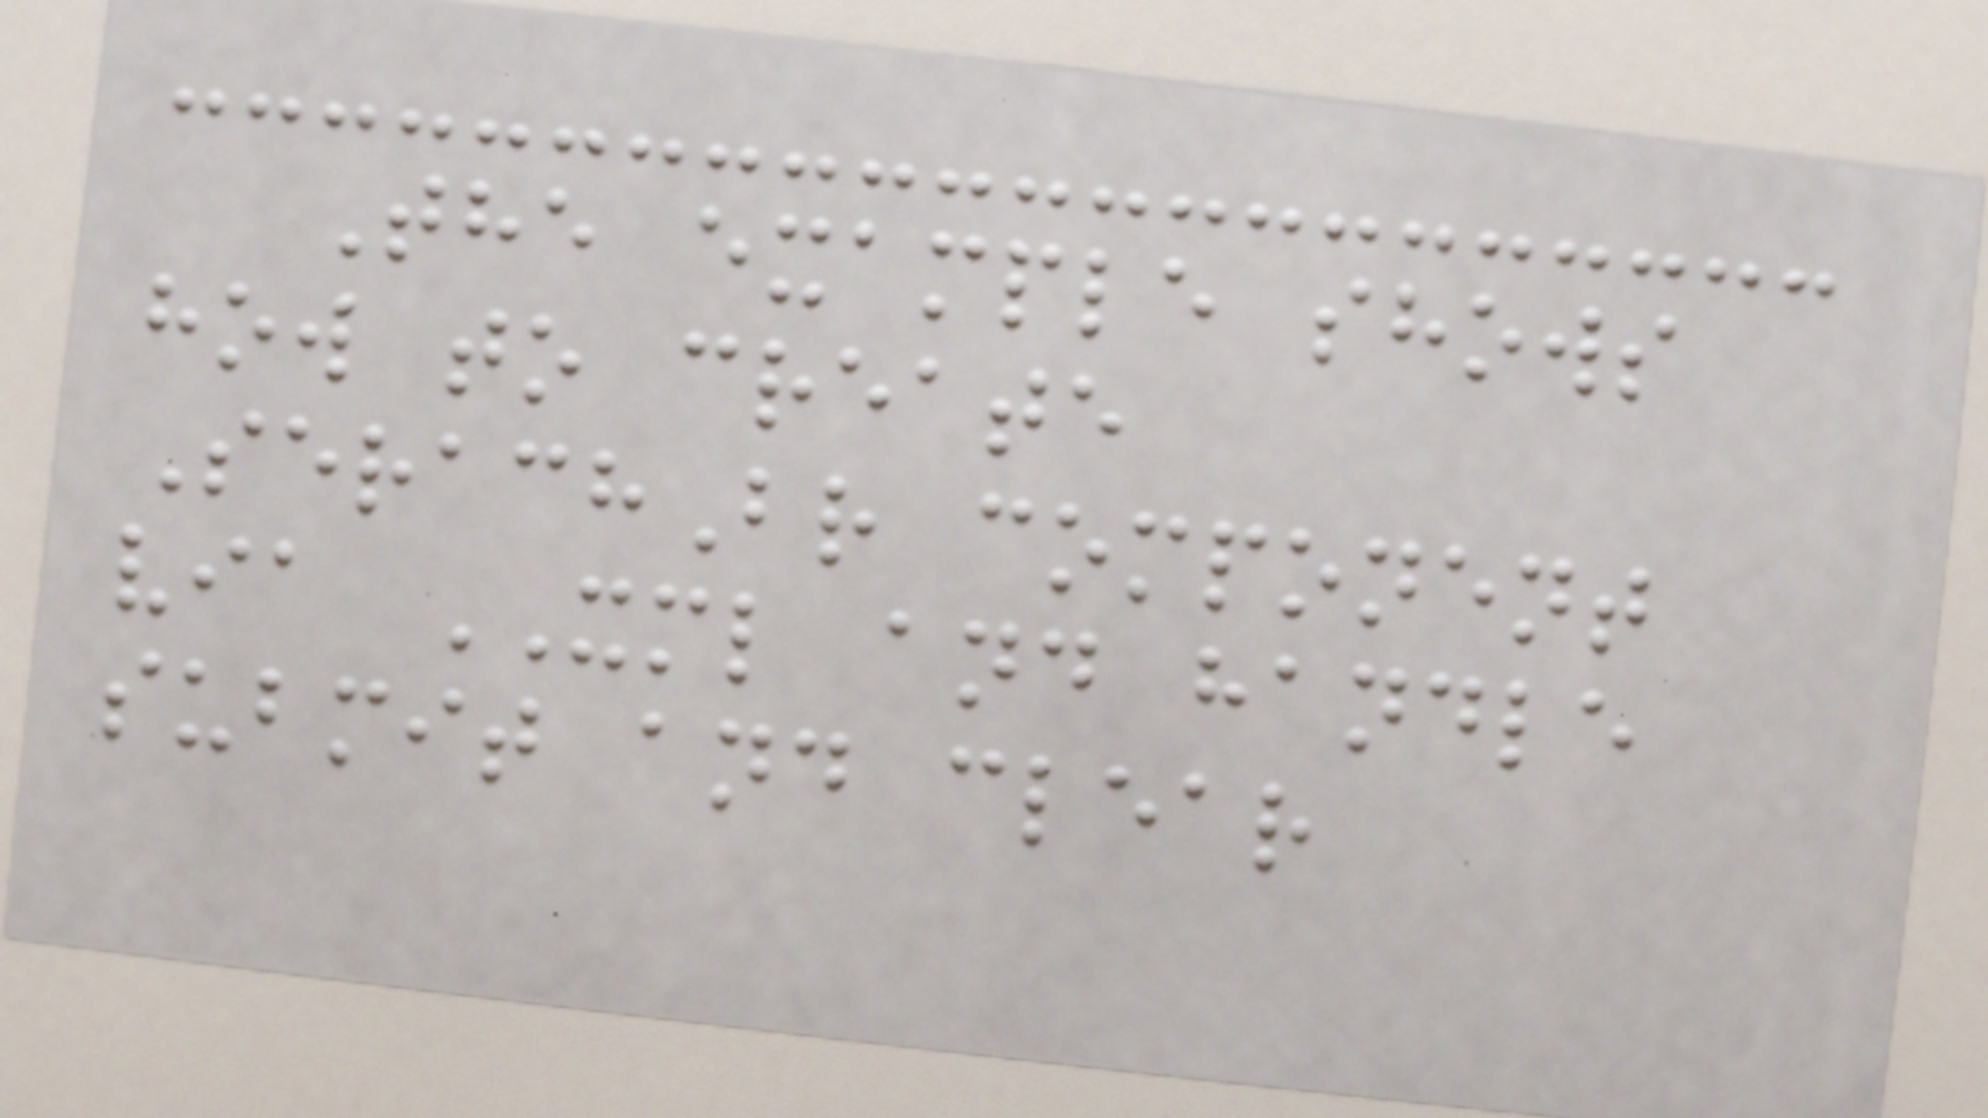The example shows
how to create
SerachBr component
via XML and handle
submit and clear
